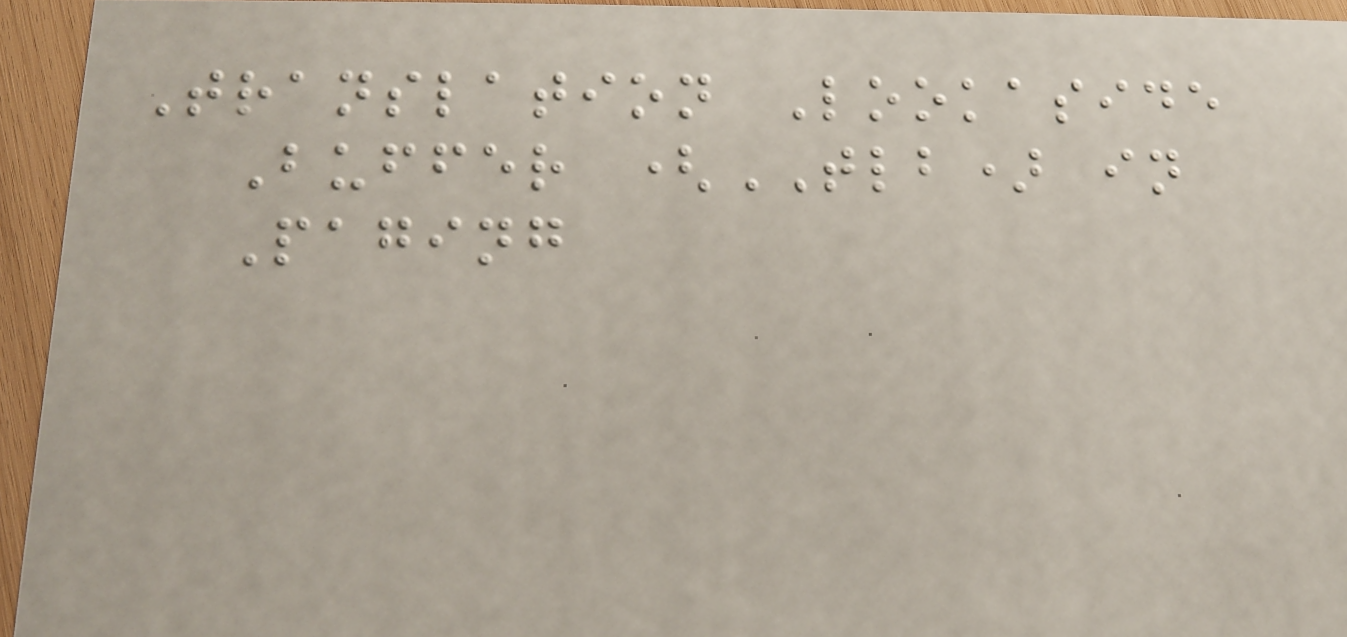Translation Lookaside
Buffer (TLB) in
Paging
